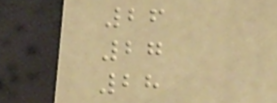26
27
28
